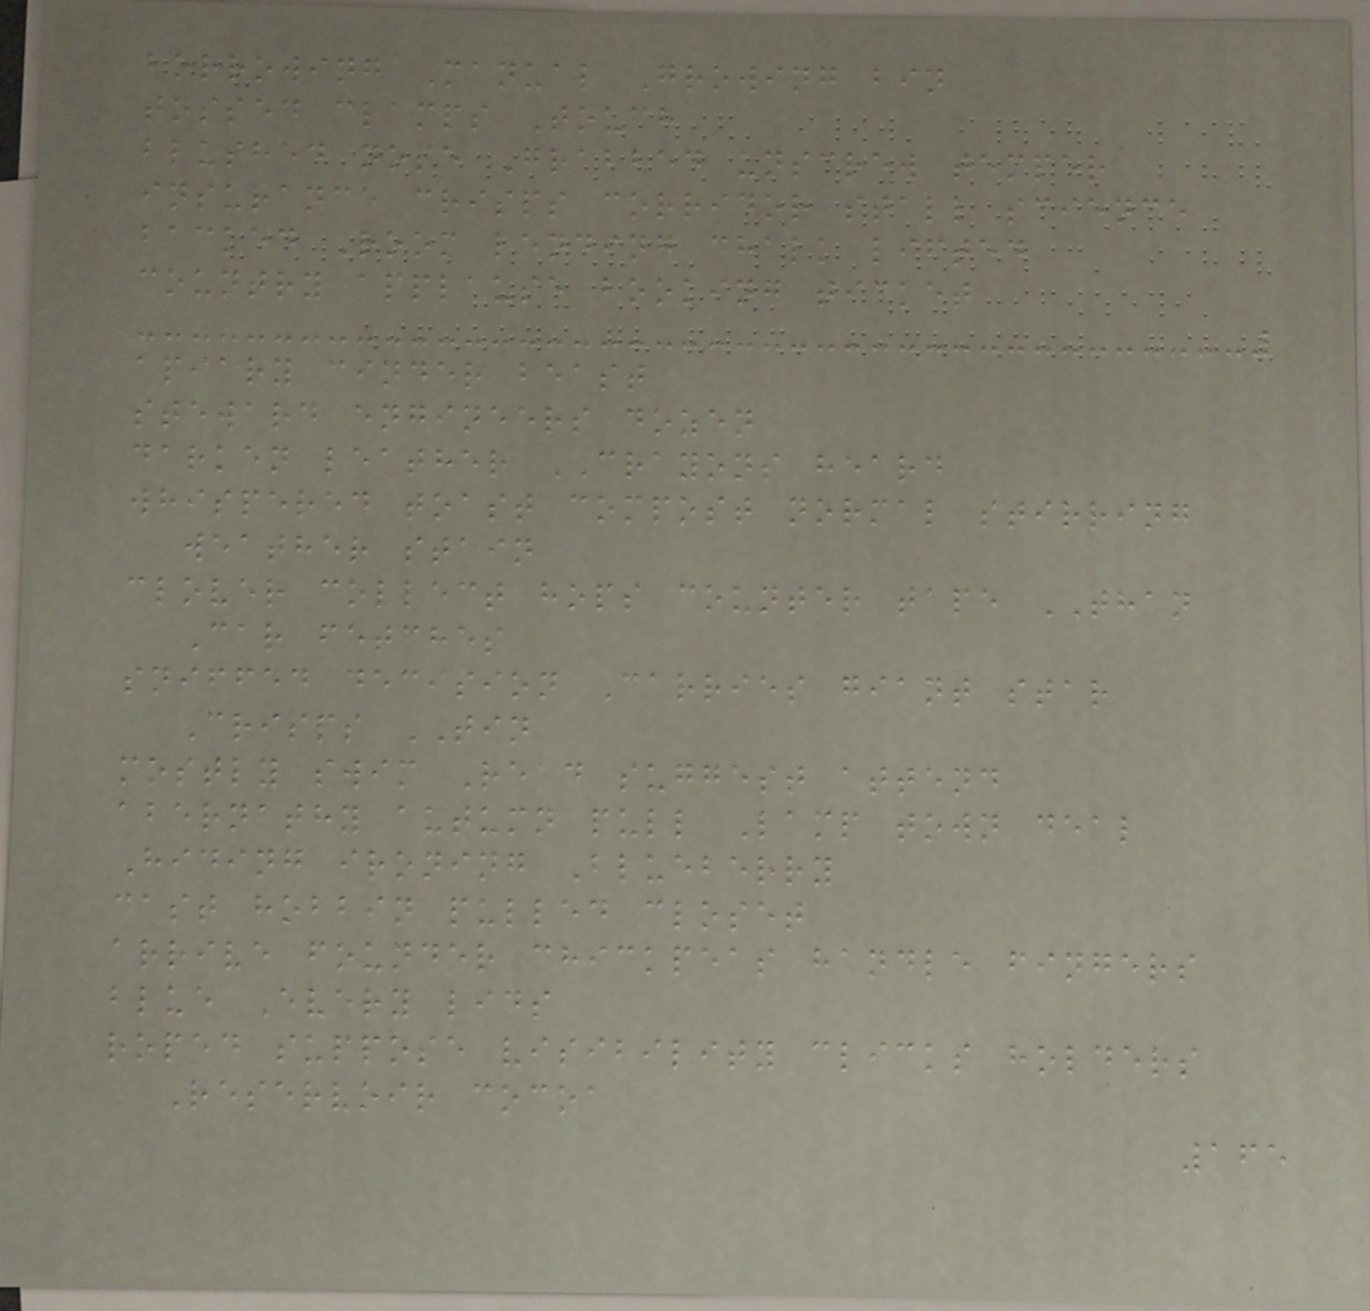borrowing Manual Growing bin
tossed clamps Touch
blushed nose Grabbed unscrew temper
insurance crisps corridor stall science
backed Room lending chalk lifted
country applause booking ticket
apiary cinder beast
steward engineers dozen
darken leather CRAYONS heard
whispered toast compost normal stirring
weather stain
clover collect hops counter tape THAN
Car fetches
sniffed decision Carries giant star
Crisps TIN
mostly swim Read suggest attend
abernathy autumn pull Lamp town deal
Hiding ironing Blueberry
cast hobbin pulled closet
arrive founder chickpeas handle fingers
blue Every lids
roped suppose visibility clicks holders
Reservoir cocoa
165
